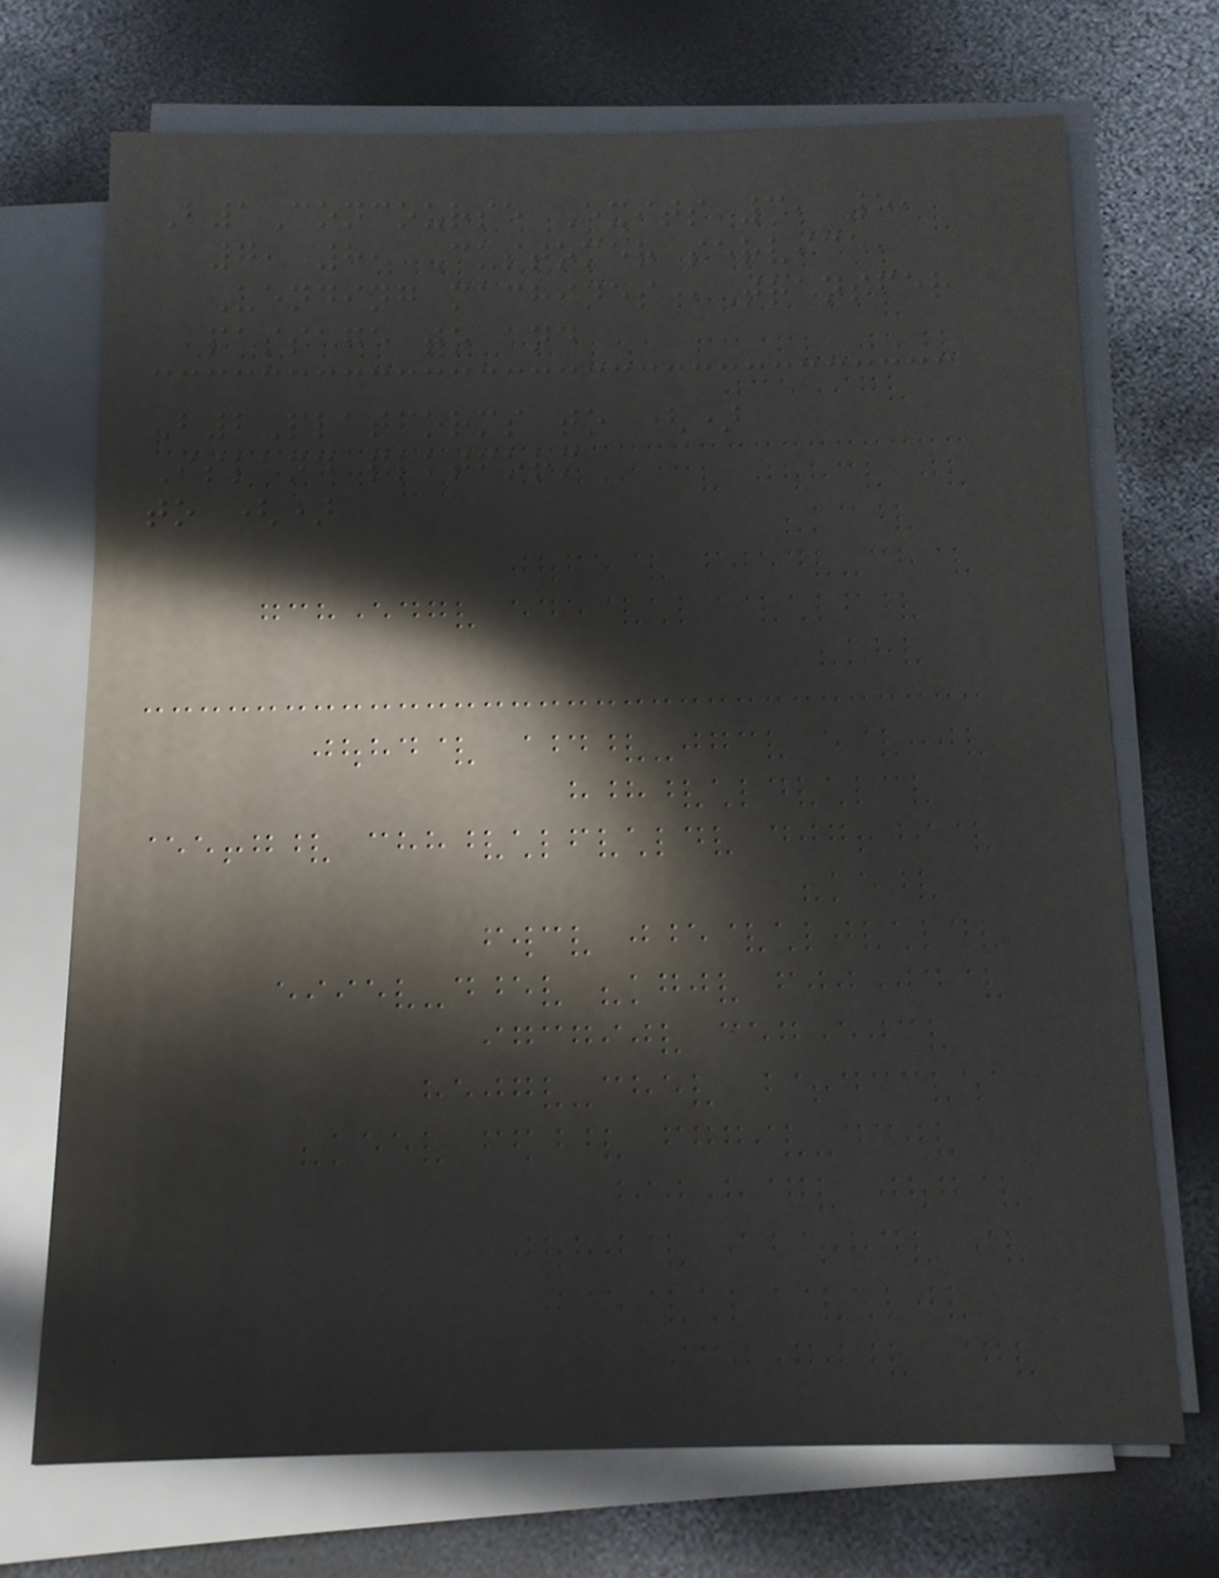B1Concourse Exits 3, 5,
7, 8, Customer service,
Vending machines,Transfer
passage to and
B2Platforms to ()
Island platform
to ()
